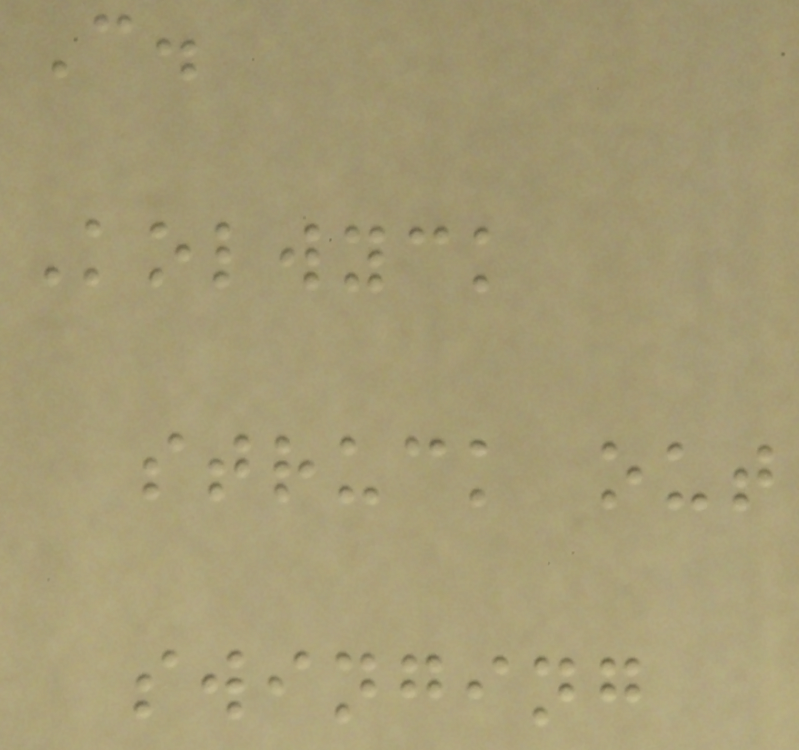C.
Kolwyck
struck out
swinging
